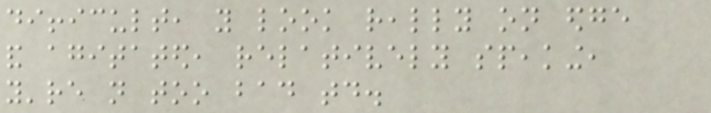difficult, you look really on edge
and agitated, relatively speaking,
you're not too bad today.
